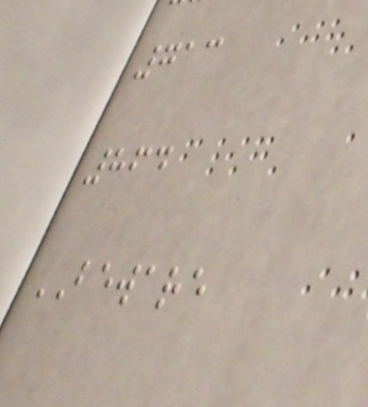713
864
BEWARE
